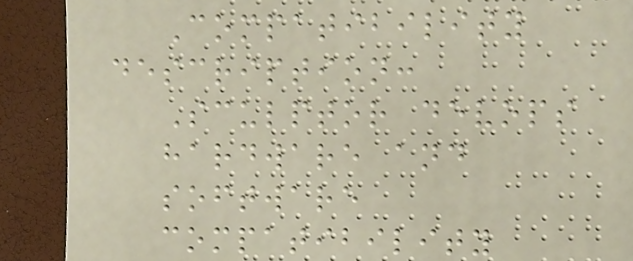Compatibility
description:
Sculptor devops
hardware and
software
compatibility
